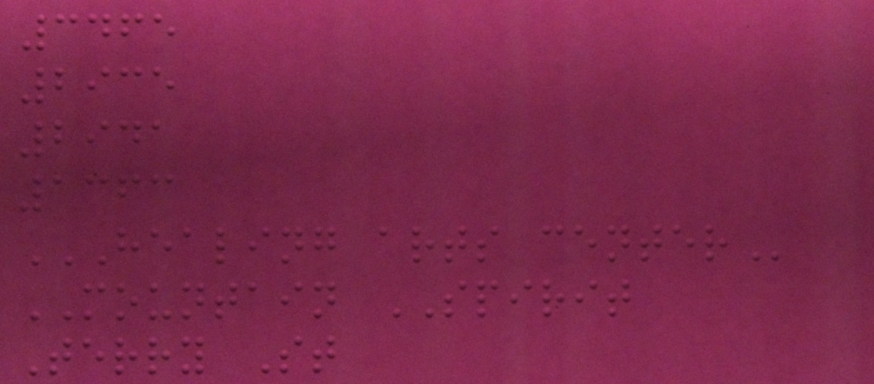3465
2935
2941
1363
HEALING ARTS CENTER
MOUNTAIN SPIRIT
Terry St
